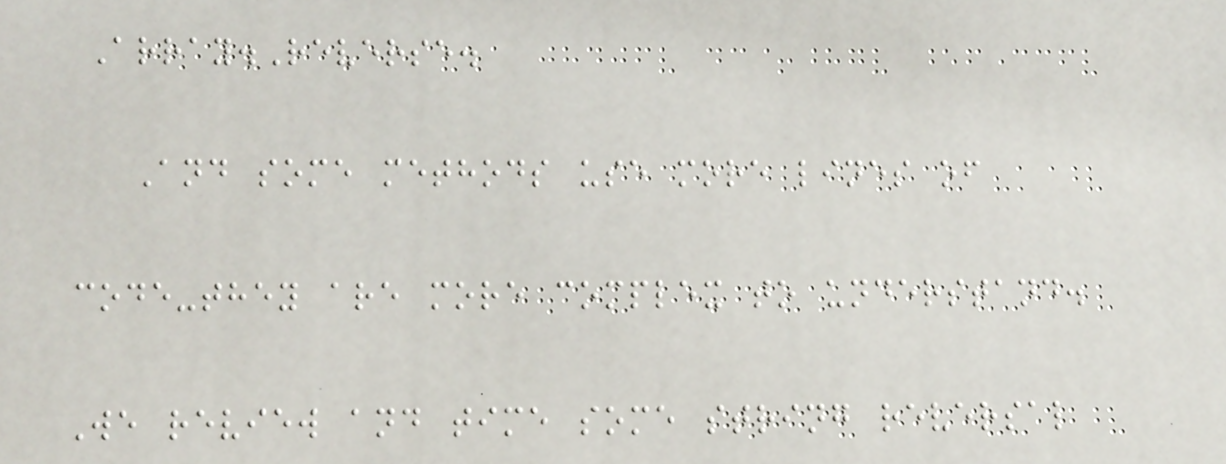Array.Reverse.
And some methods use more lines of
code-they are more complex to understand.
We review and time some string reversal
